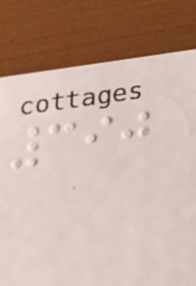390
